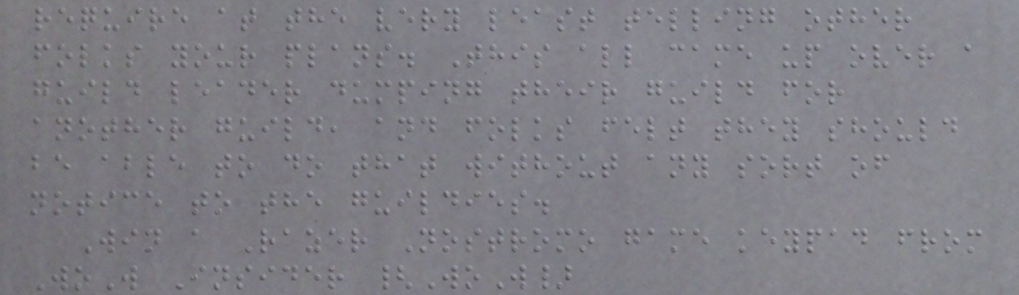require at the very least telling other
folks your plans. This all came up over a
guild leader dumping their guild for
another guild, and folks felt they should
be able to do that without any sort of
notice to the guildies.
Win a Razer Nostromo game keypad from
WoW Insider {WoW}
